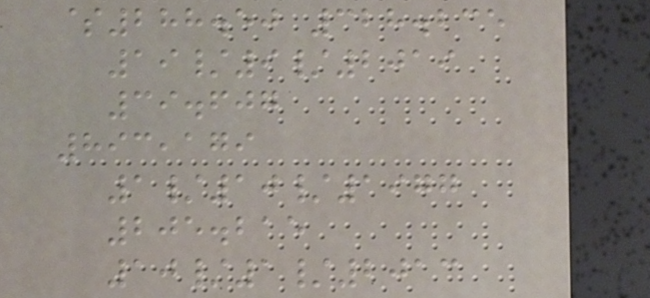$288.50 328.235
19/9/2019
39.607
893,179
1/10/1977
205.215
10/1/2013
